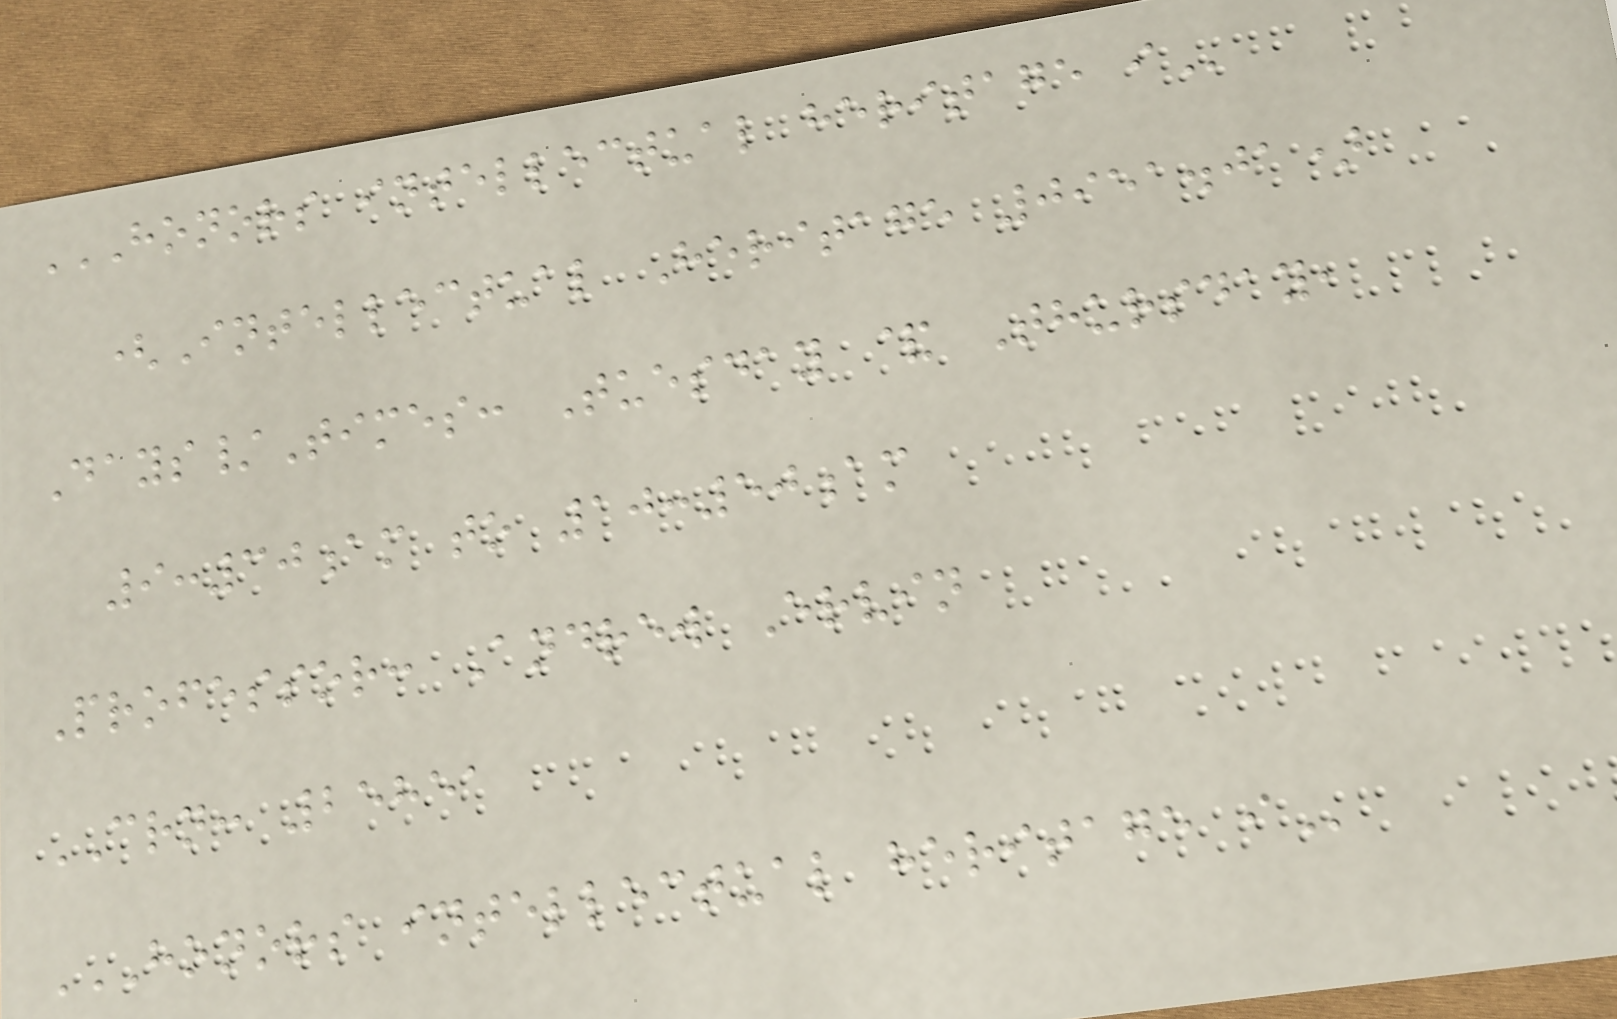HONORS INTELLECTUAL HERITAGE I
(Intellectual Heritage 0951.01)
Days/Times: Tuesday & Thursday,
9:30am to 10:50am
Professor: Andrew Ervin
CRN: 25851
HONORS INTELLECTUAL HERITAGE I
